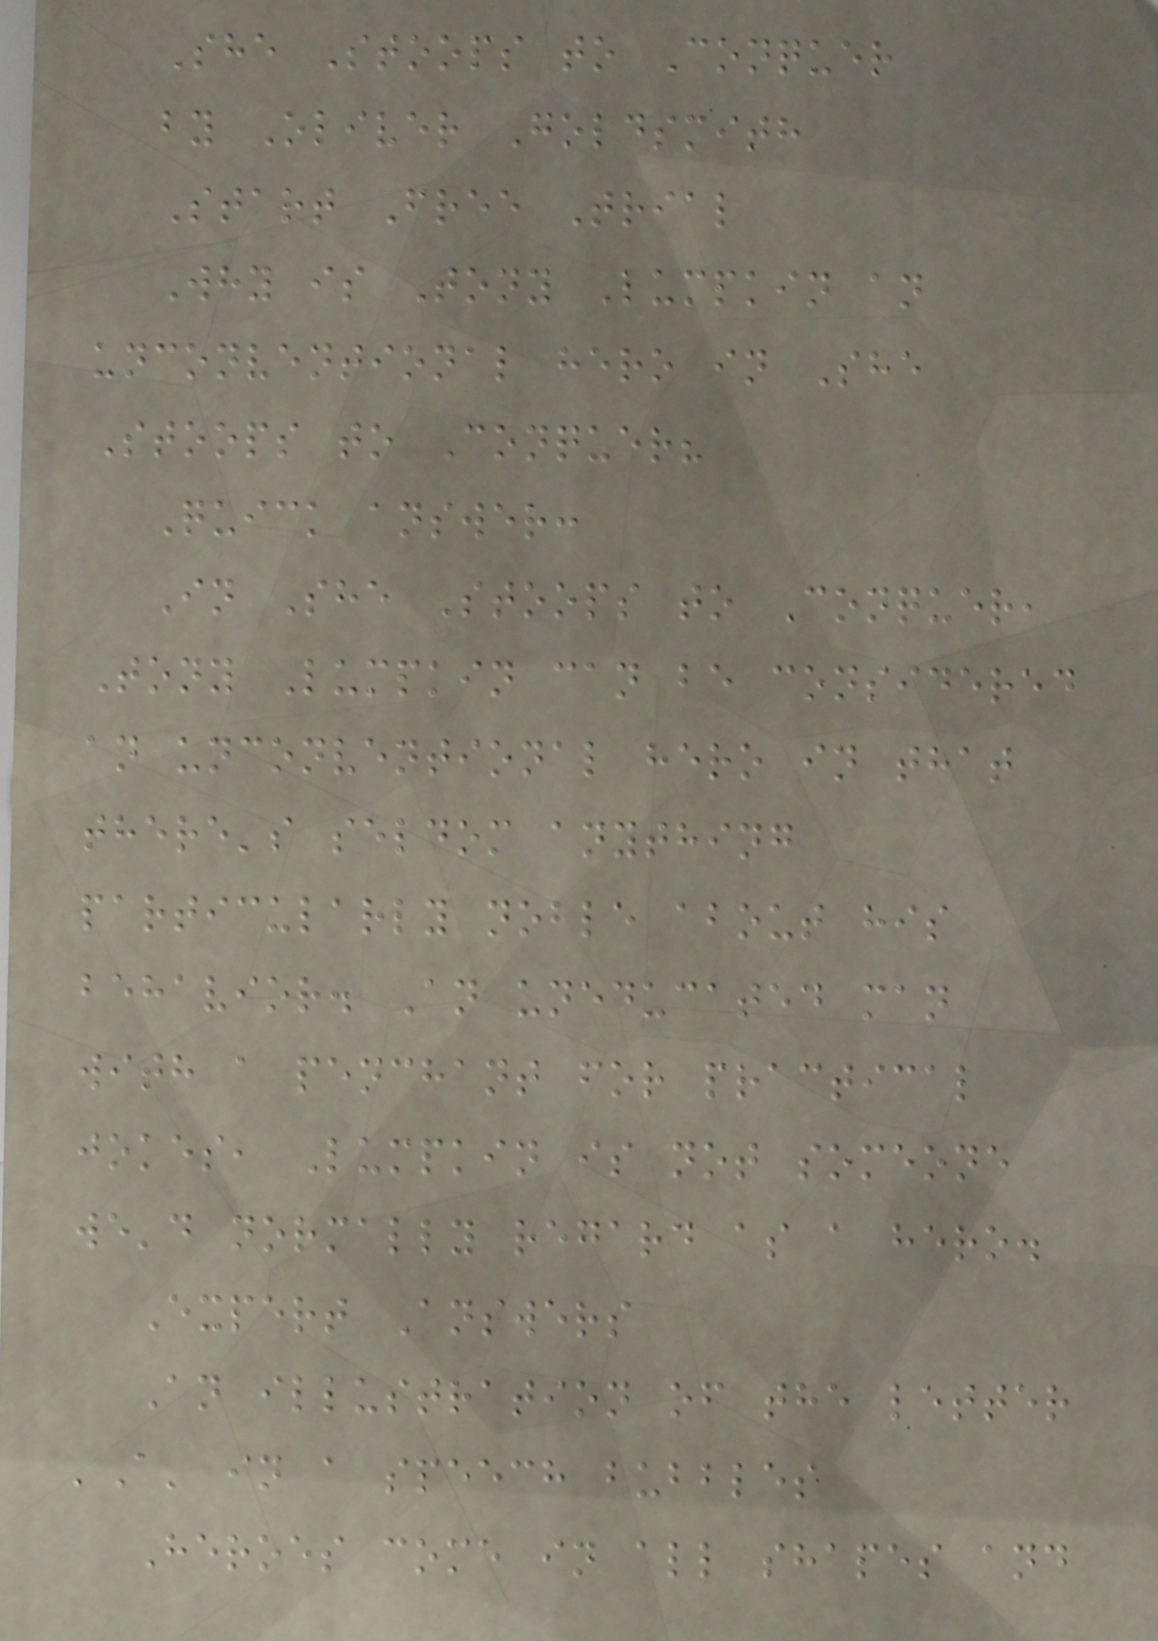She Stoops to Conquer
by Oliver Goldsmith
Start Free Trial
Why is Tony Lumpkin an
unconventional hero in She
Stoops to Conquer?
Quick answer:
In She Stoops to Conquer,
Tony Lumpkin can be considered
an unconventional hero in that
there's seldom anything
particularly noble about his
behavior. An uneducated man
with a penchant for practical
jokes, Lumpkin is not someone
we'd normally regard as a hero.
Expert Answers
An illustration of the letter
'A' in a speech bubbles
Heroes come in all shapes and
